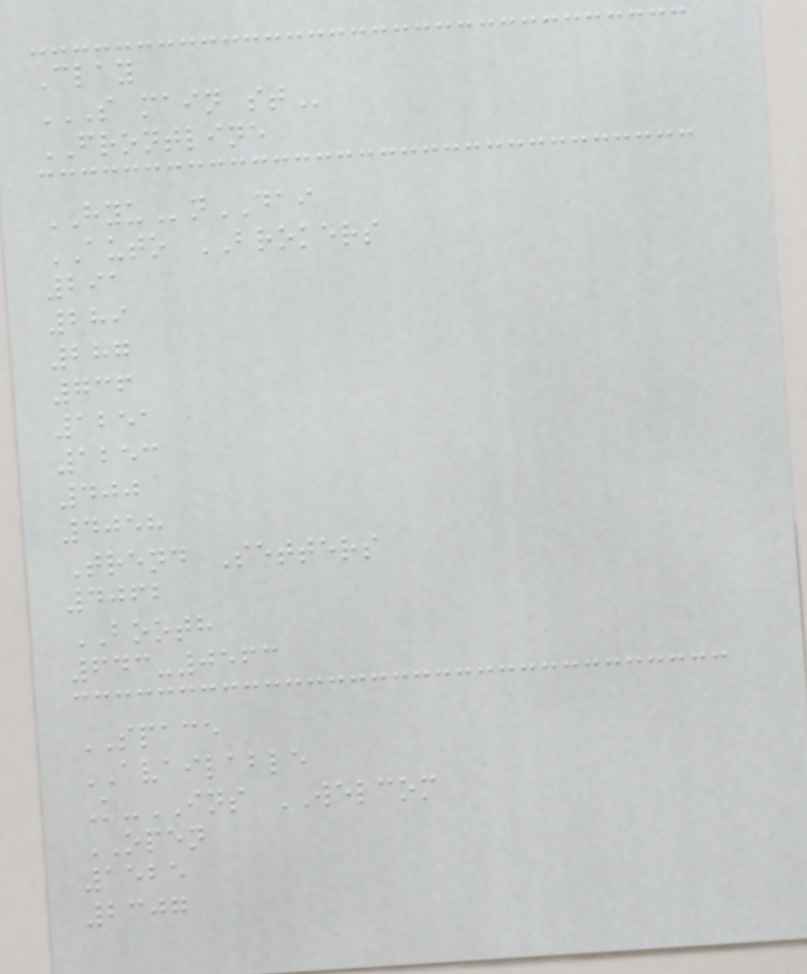Clay
S MAIN ST
FRONTLINE
HYUnDAI
AUTO BROKERS
291
289
287
736
1251
1253
400
4058
Trend Setters
4062
BOOTH
643-0563
SPACE
AVAILABLE
K-INS WELCOM
OPEN
1525
2307
